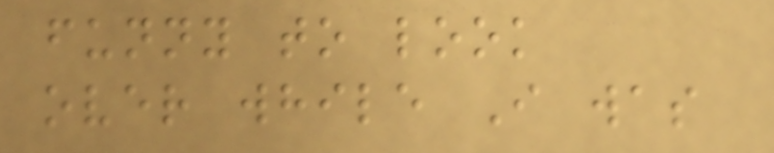funny to look
over while I was
